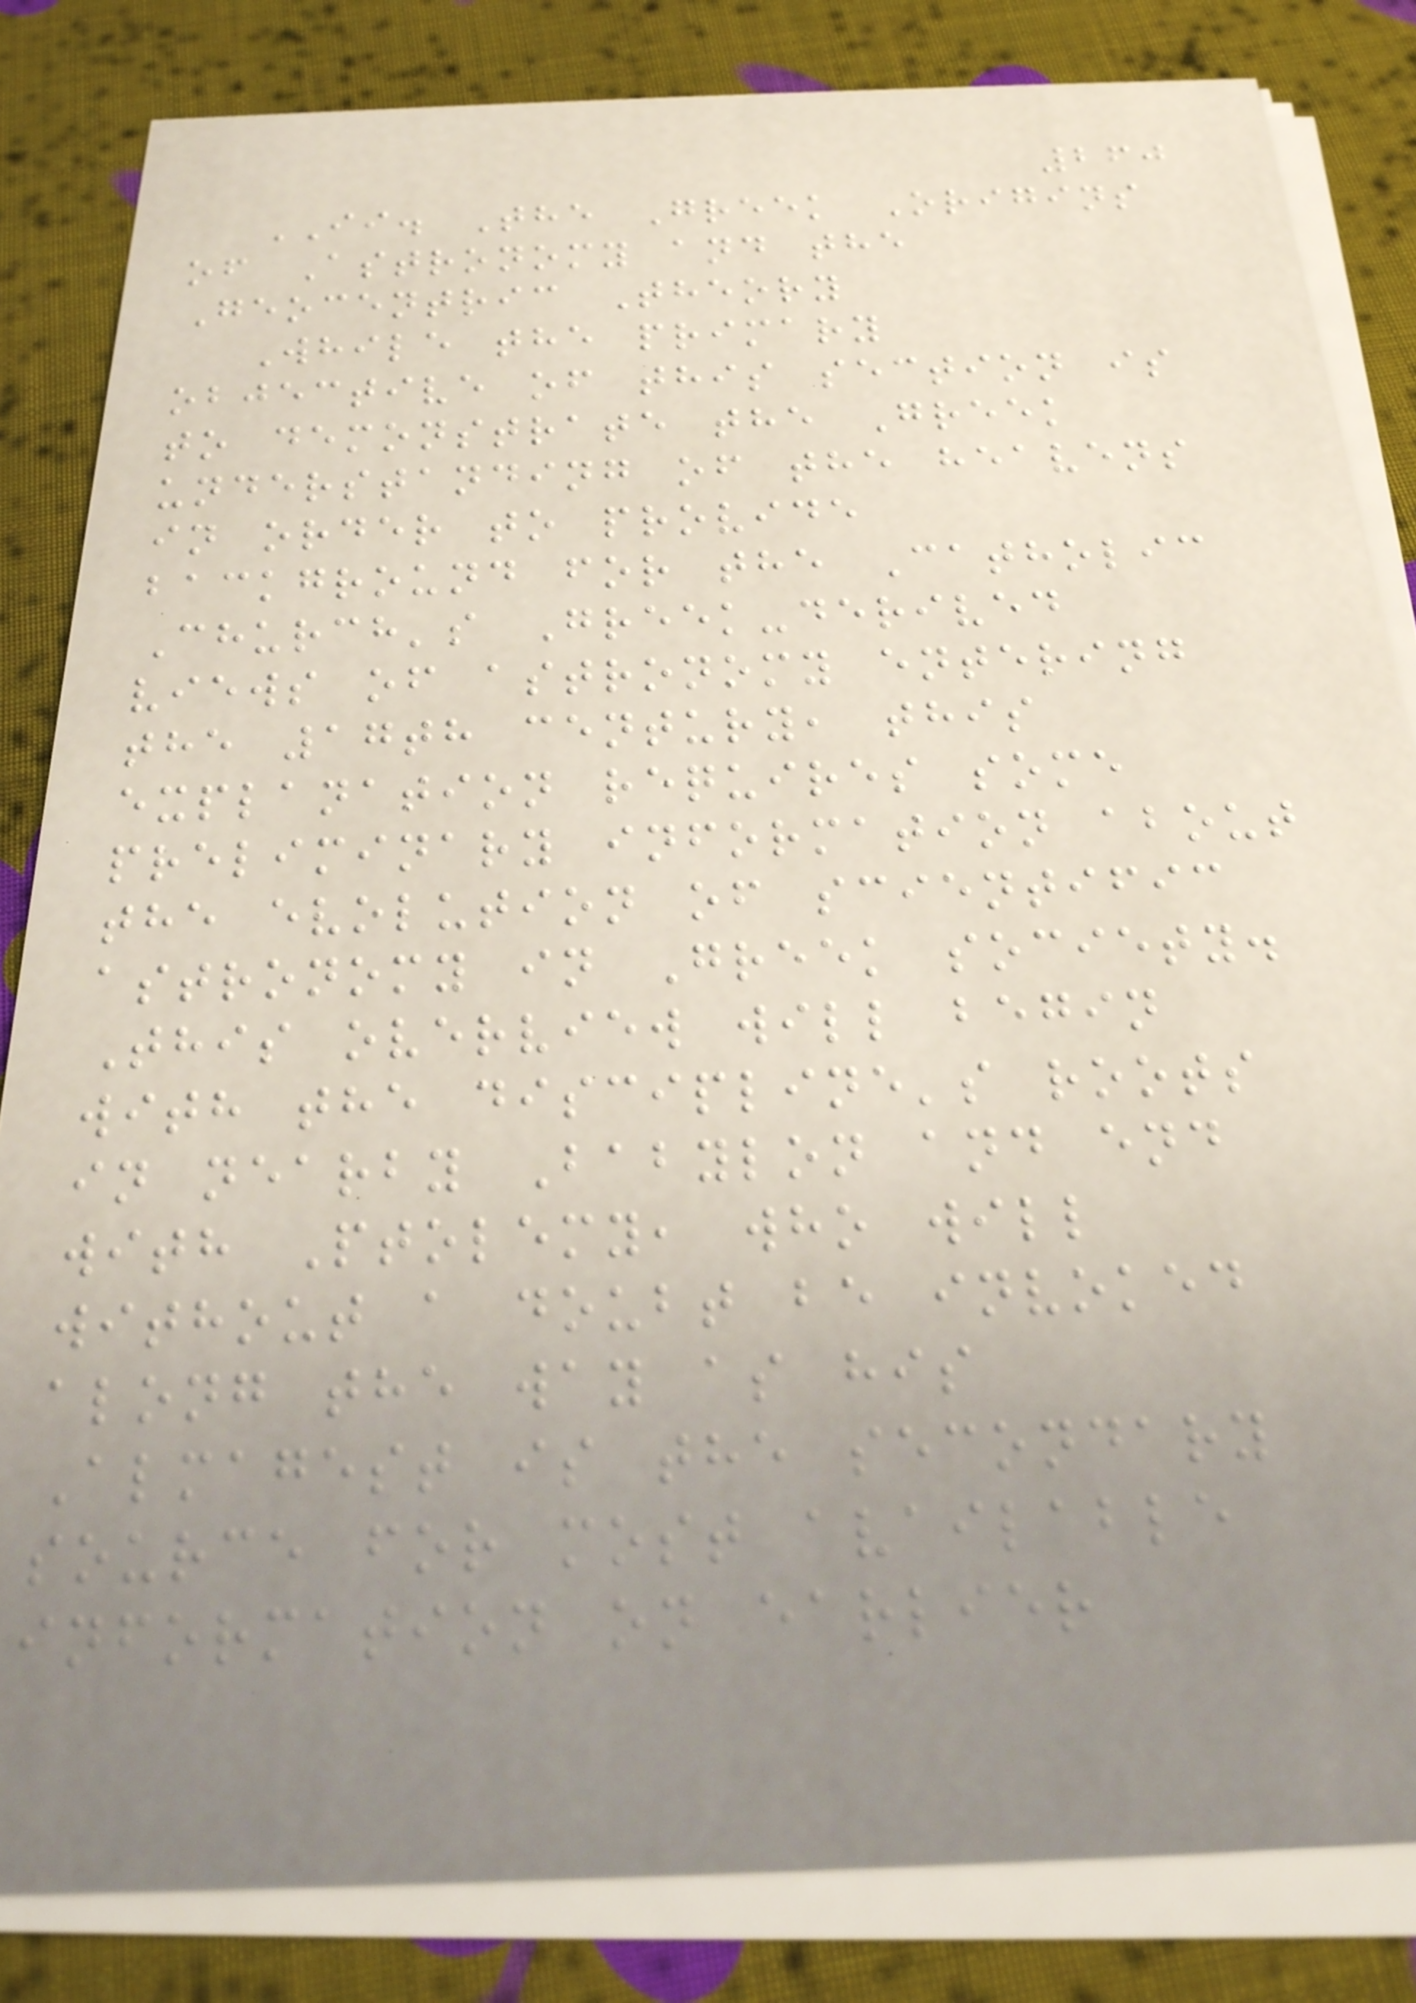260
II. The Greek Origins
of Astronomy and the
Geocentric Theory
While the primary
objective of this section is
to demonstrate the Greek
understanding of the heavens
in order to provide
background for the Catholic
Church's Greek-derived
views of astronomy entering
the 17th century, this
explanation requires some
preliminary information about
the evolution of scientific
astronomy in Greek society.
This overview will begin
with the discipline's roots
in nearby Babylon and end
with Ptolemy, who will
without a doubt be invoked
along the way as his
Almagest is the secondary
source for most available
information on earlier
